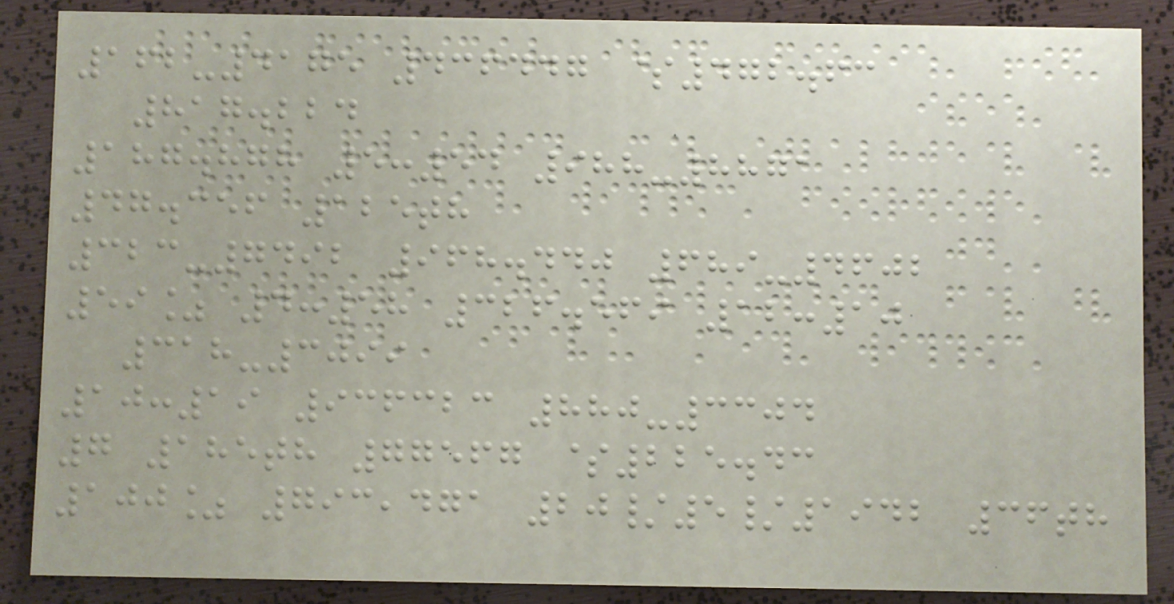162-4175 436447 $472.63
817.224
187.878 5:54 988-8871
47.356 125th
323-7492 968.440 689-4602
59% 4:58 326.569 12:10
318-3099
10:19 936323 880-3304
7 185th 77567 $225.43
100% 793,471 20/5/1942 36th
